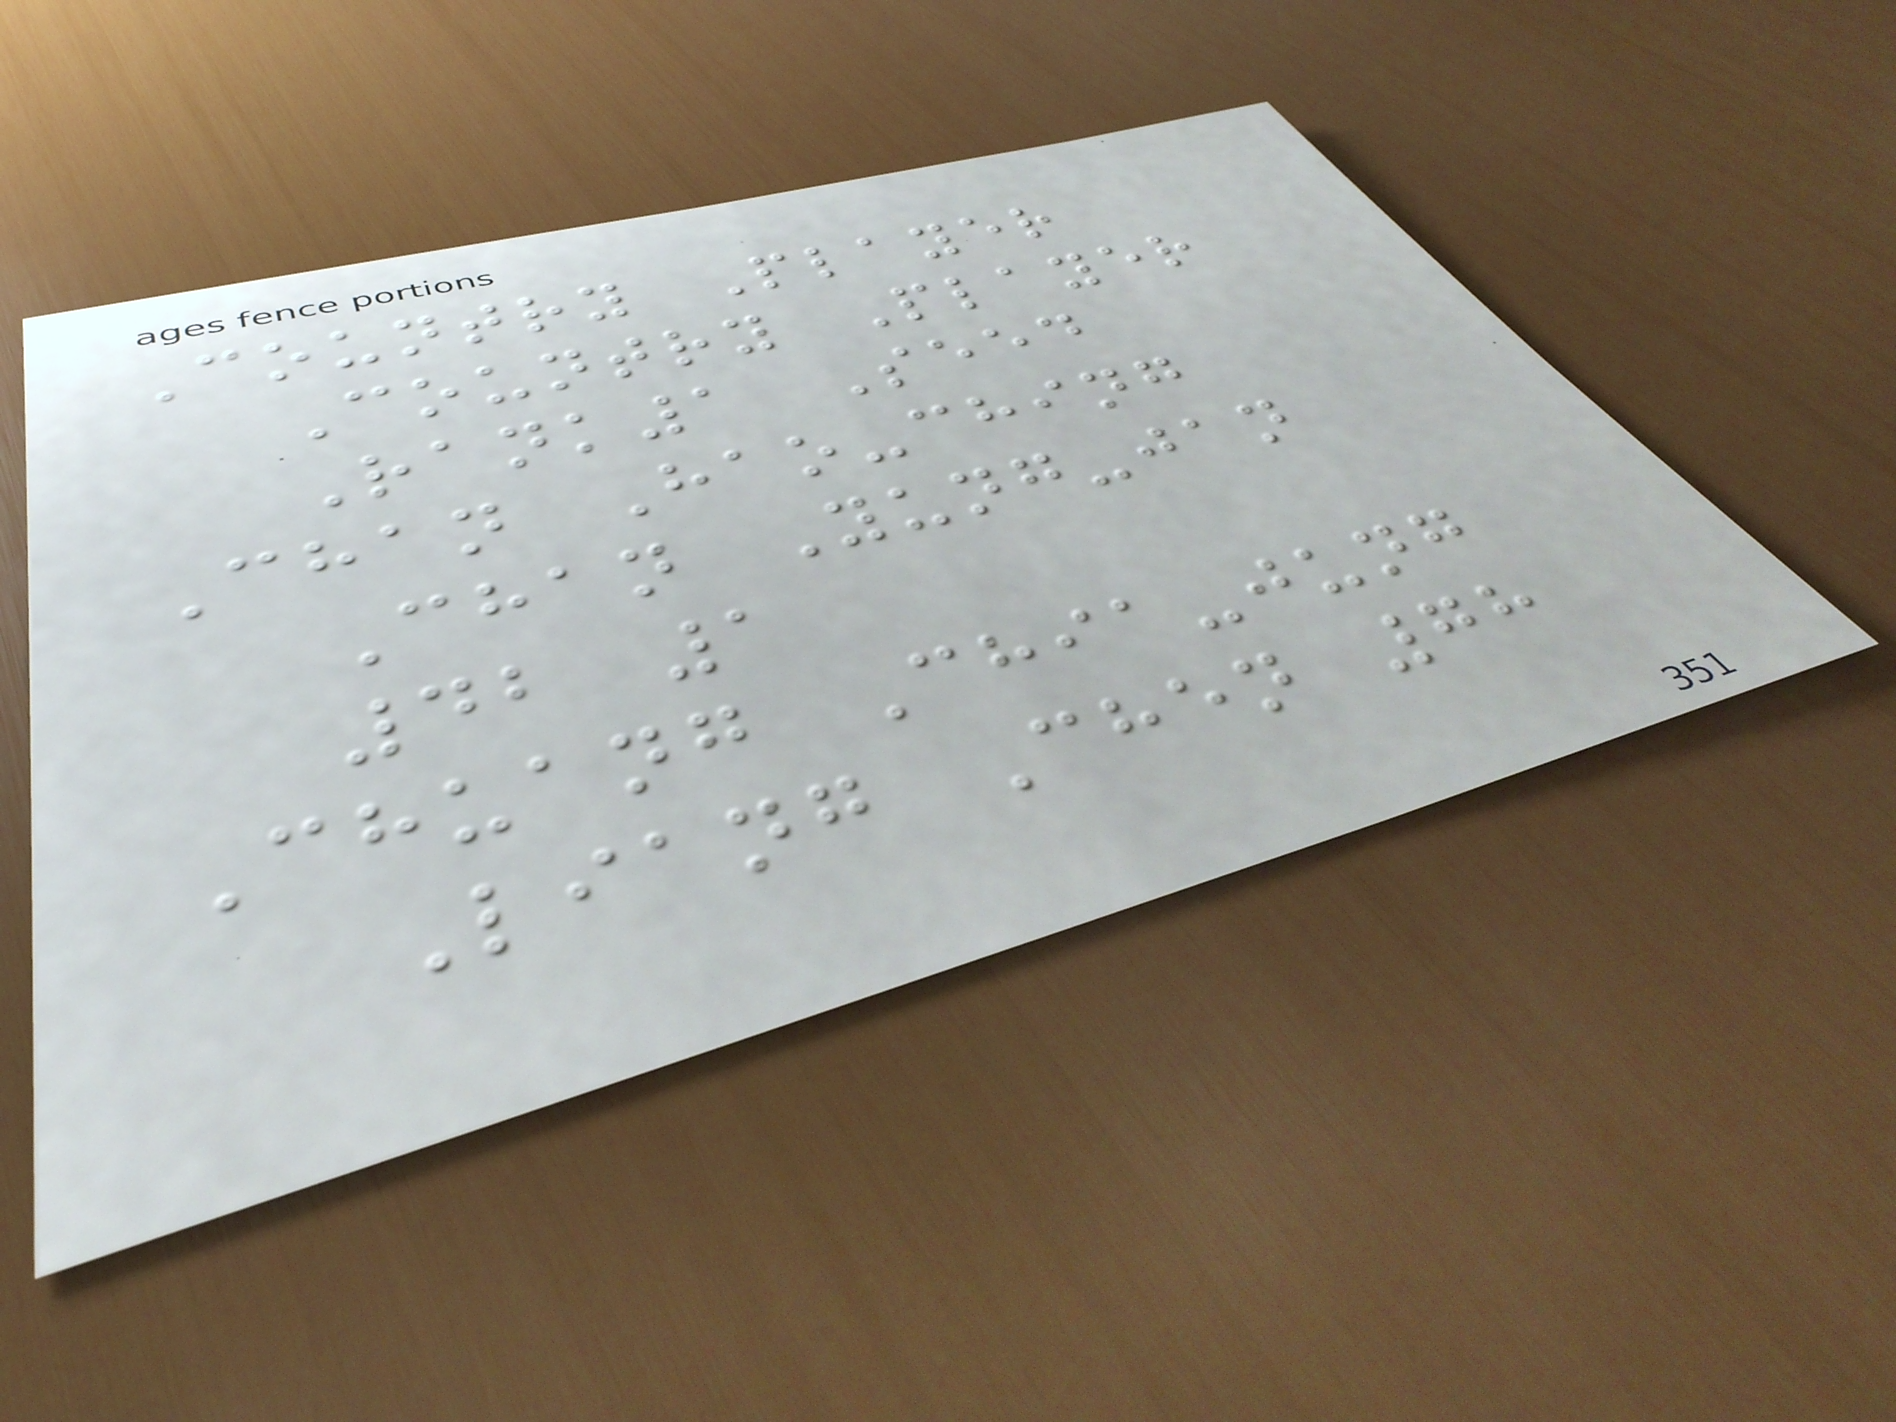Country Player
Country Player
Rank1 Seed
Chan Hao-ching
Chan Yung-jan
42 1
Chuang Chia-jung
Liang Chen 78
